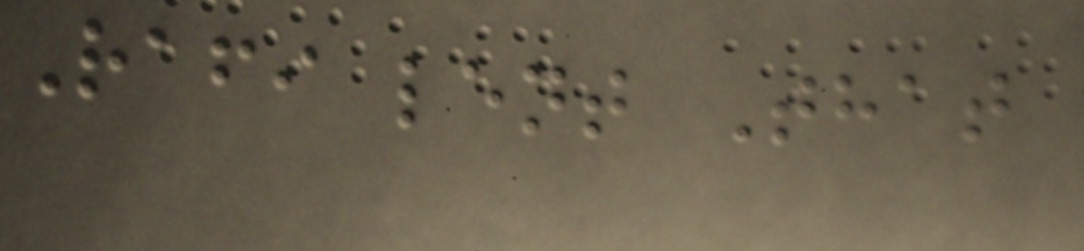Rafi lent That
